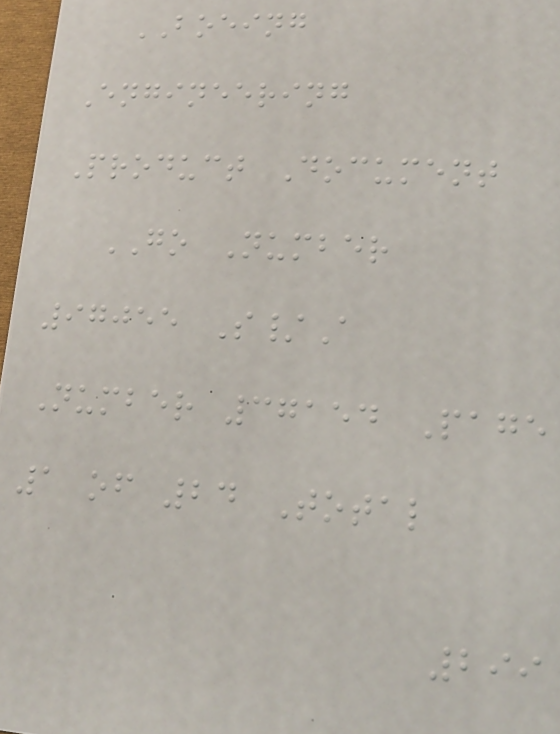BOEING
Engineering
Product Document
GO Number
97055 S/A
Number 37154 Page
1 of 24 Total
299
